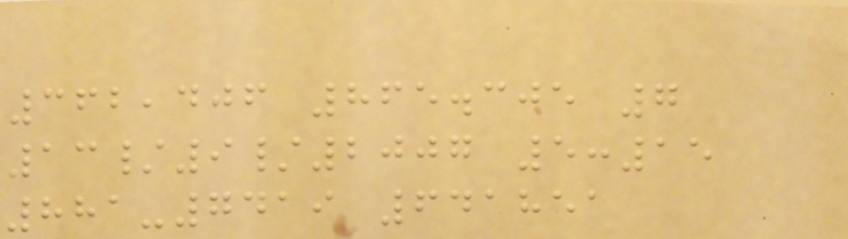362,406 865.305 7
13/9/2007 5:15
881-7419 641851
